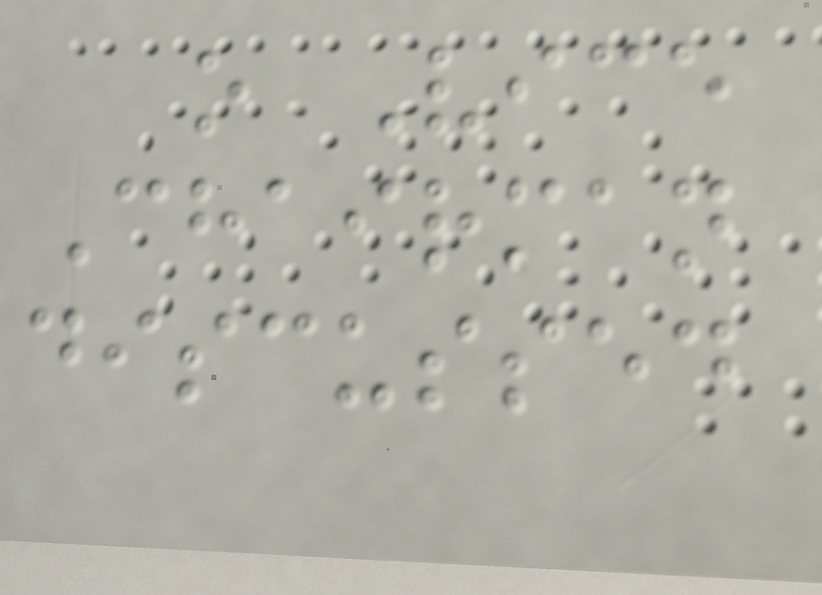o Vice
Chairman
discussed
